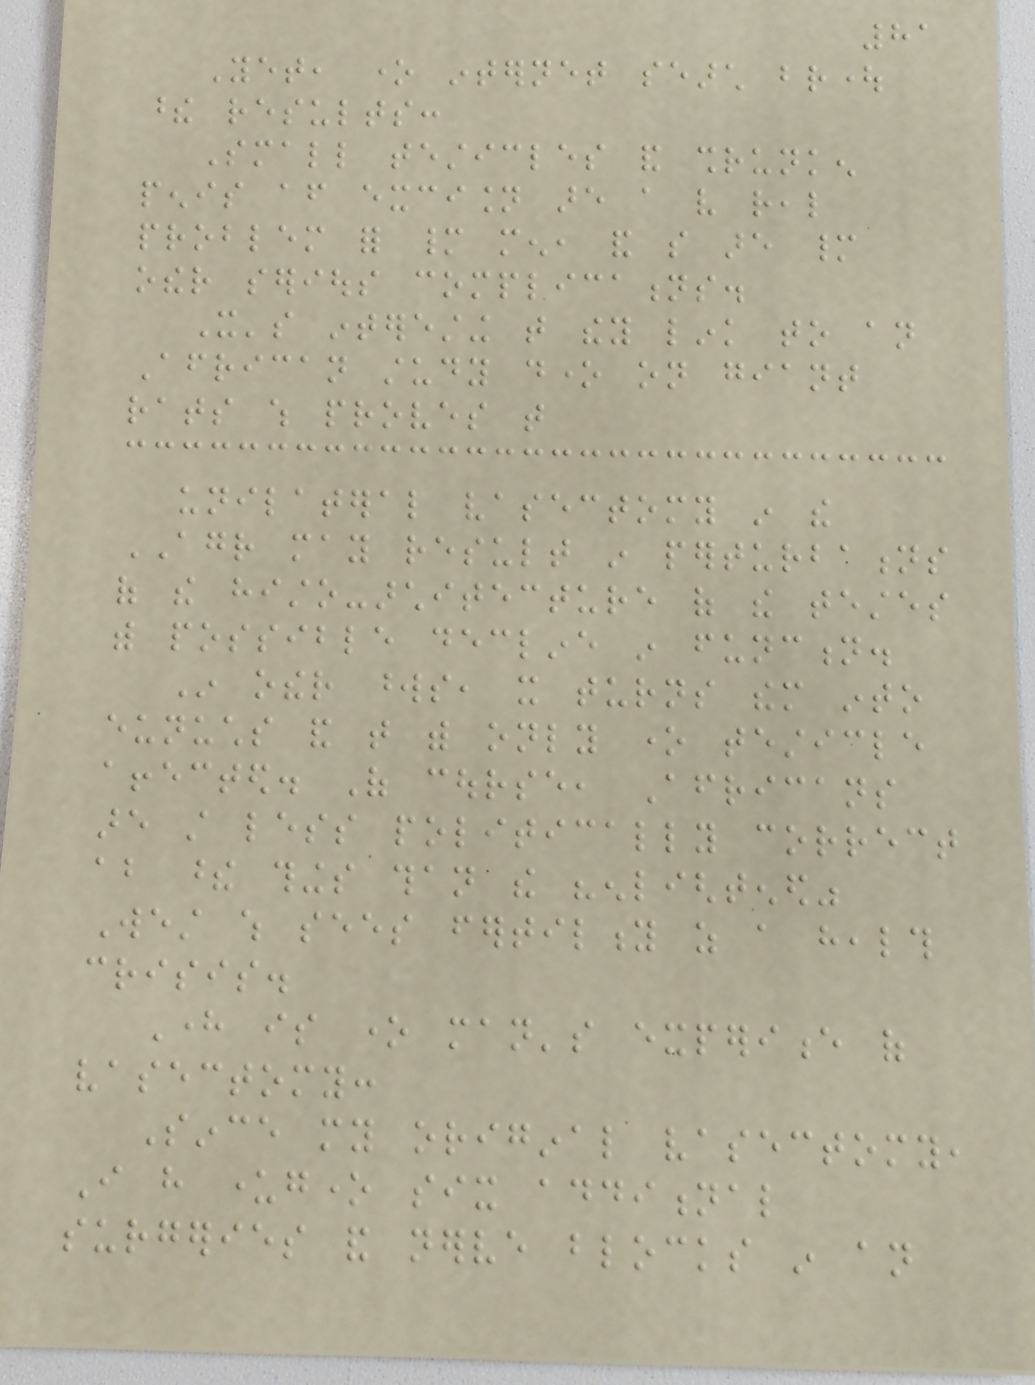81
Yet, one internet search brought
these results:
Small testicles and shrunken
penis after excision are a very real
problem for many men, and so are many
other serious complications.
It's interesting that they link to an
African study done on giant
rats which proves that
unilateral vasectomy in the
AGR may result in perturbations
of the histo-architecture of the testes
with possible decline in function.
In other words, it turns them into
eunuchs and that with only one testicle
affected. Of course, Africans
are still less politically correct
about these things than the "enlightened"
West which sees fertility as a health
crisis.
Here is one man's experience of
vasectomy:
Since my original vasectomy,
I have undergone six additional
surgeries and nerve blocks in an
